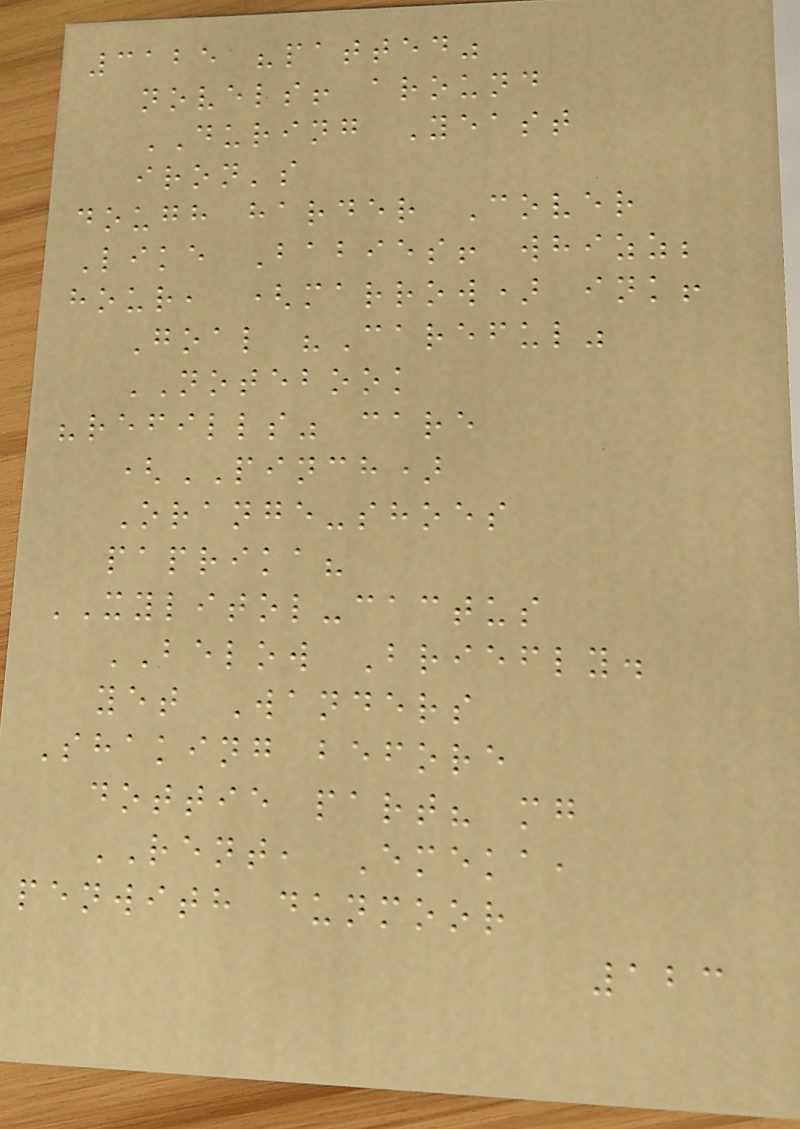3125 "patted"
novels! around
DURING Yeast
iron's
dough harder Cover
Like Babies! whizz;
hour, (marrow) ink!
Goal "Careful"
NOTEBOOK
"refills" care
(PINCH)
Orange-shoes
paprika?
XYLITOL-cactus
BELOW Briefly.
yet Wanders
Shaking before
dottie part? mg
RENT, Emeka,
penwith dunmoor
123
